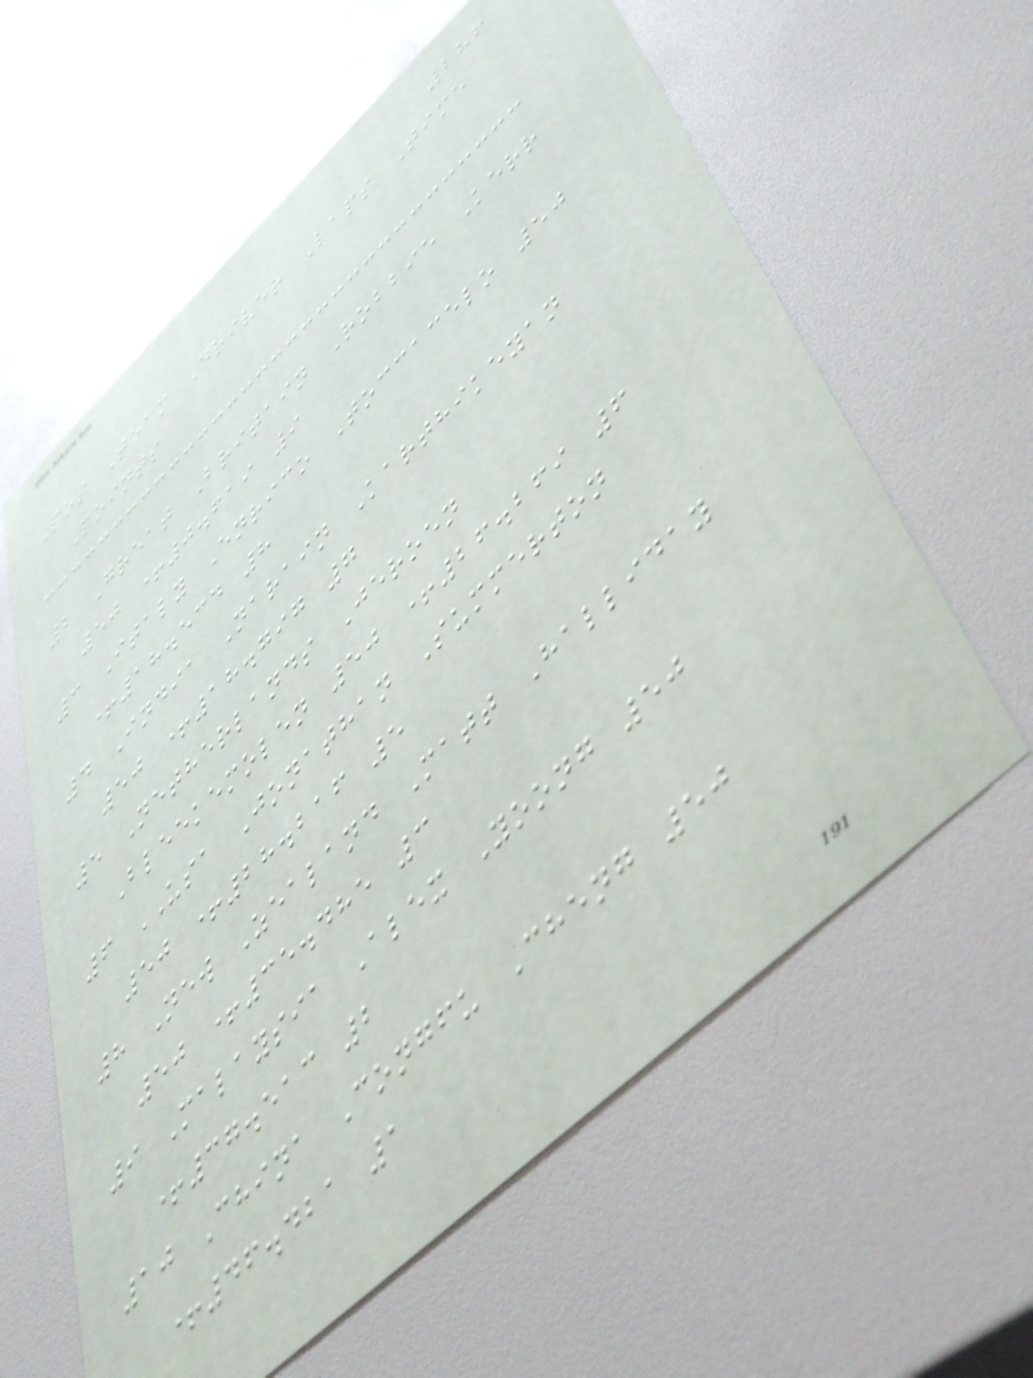286
Pos Team Driver Laps Time
Points
2 Great Britain Robbie Kerr
50 +0.619 9
3 Italy Enrico Toccacelo 50
+18.534 8
4 India Narain Karthikeyan
50 +18.797 7
5 Netherlands Jeroen
Bleekemolen 50 +26.269 6
6 USA Jonathan Summerton
50 +28.216 5
8 New Zealand Matt Halliday
50 +35.485 3
9 Malaysia Alex Yoong 50
+37.513 2
10 China Congfu Cheng 50
+46.421 1
